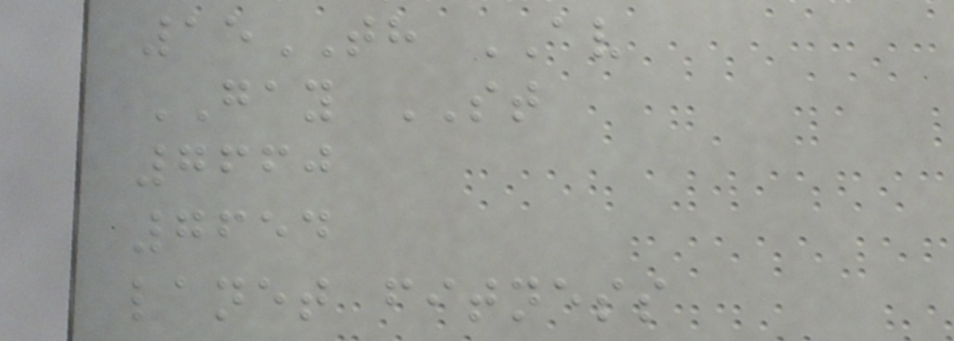15TH AV
GAY ST
7660
7654
lanet fitness
